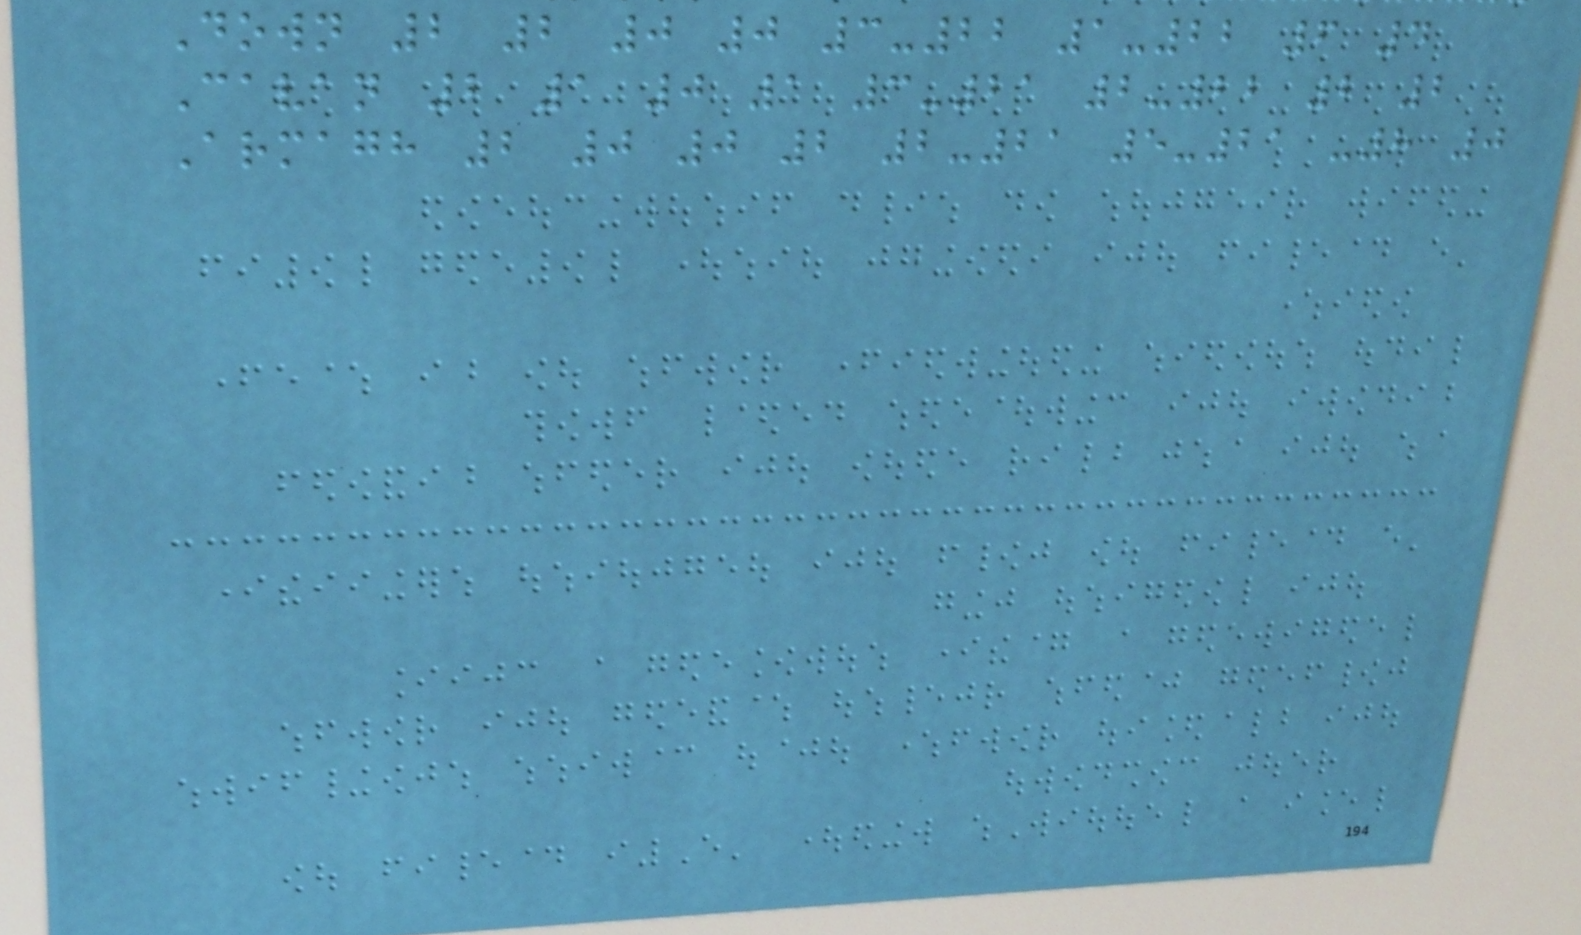Down 2 2 0 0 3-22 1-22 6 4
Cavan 2 1 0 1 3-21 2-22 2 2
Armagh 2 0 0 2 2-21 5-21 -8 0
